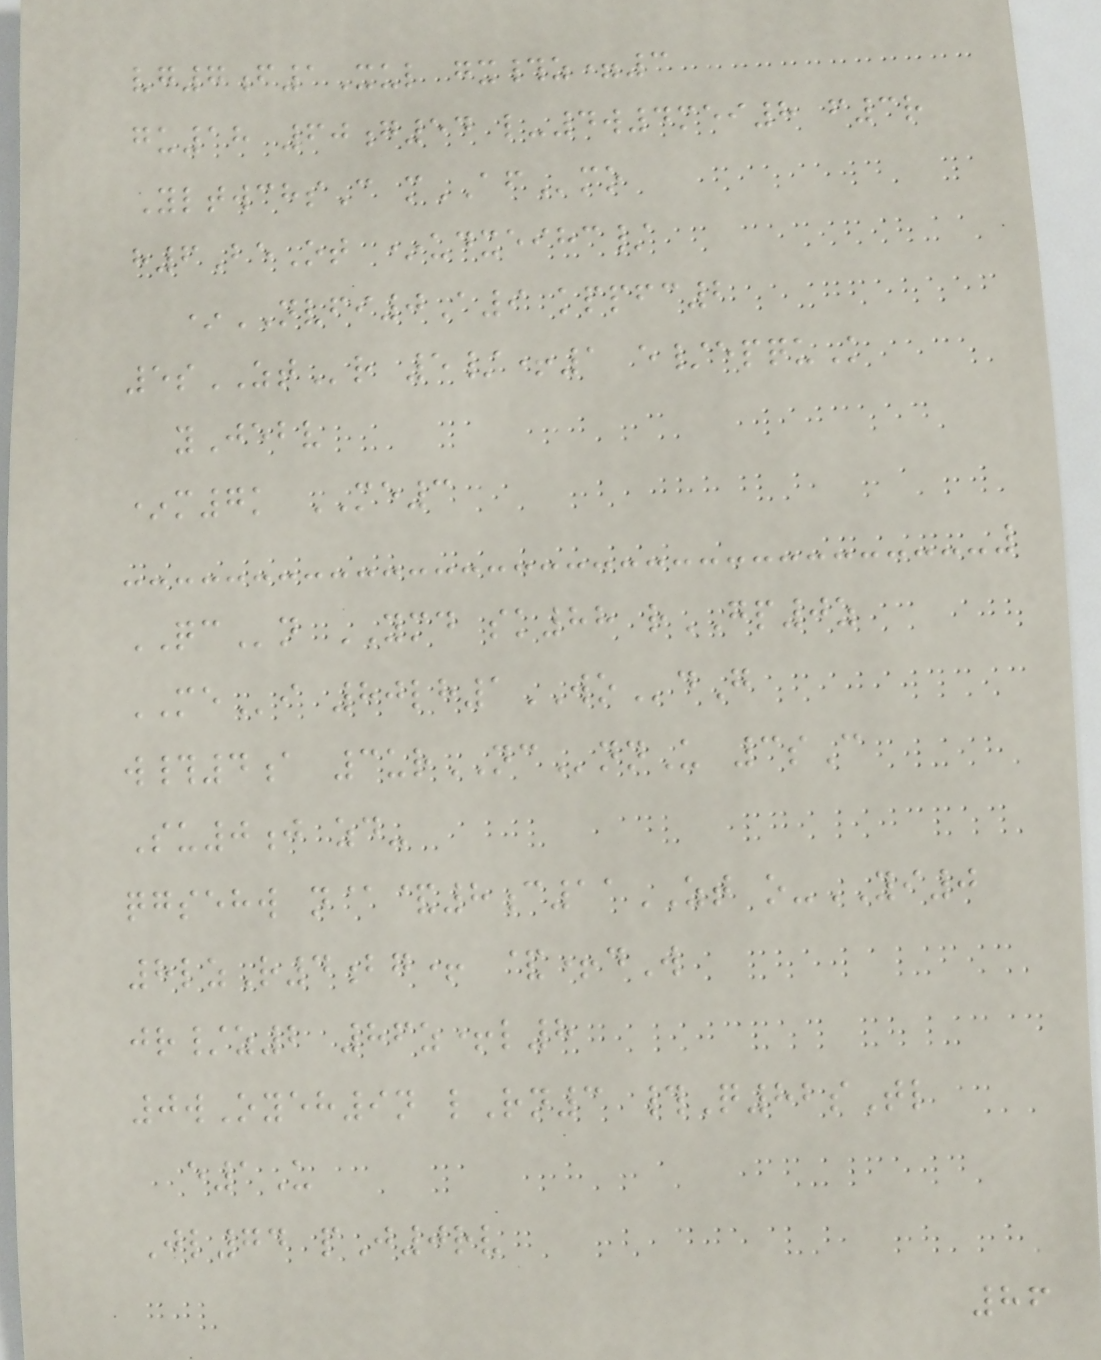vg7f1Xul gx#z=3
gu18 60g54 l-4w4mei8 f3r
YltwchsC mAFmo
h6BeOt *udxeihc/
*NVFI0A9 kppfc2
5sZTr 5/+1 e/epquK
yJebv
*m7k ME3
QCn YMD sk88 rGP0z
MEi 80lh1WOdG
w#4a 3urNCnnU 3sC
Su0j zd-
qgsehw n@&8c11ZT o-YI0
8lzR4bg+ &+dW
jr/z2 86z+l8
0wOyeh9n lRn3 #Q82sTl
e1U
Jl74 pJ0rv
86
